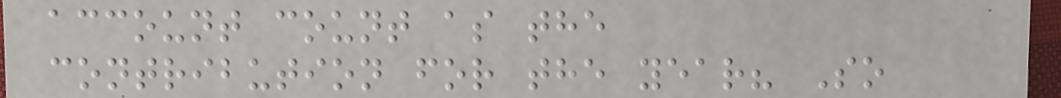account count as the
contribution for the year? So
